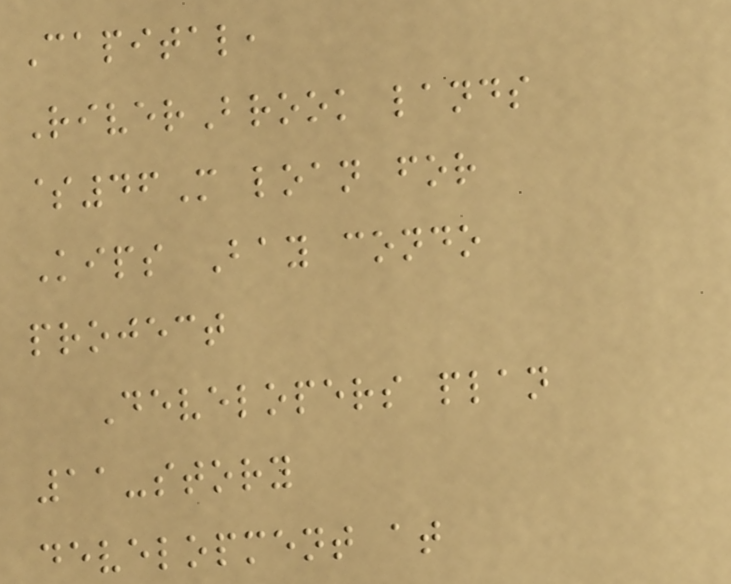Capital,
RiverBrook lands
$46M loan for
Kips Bay condo
project
Developers plan
11-story
development at
